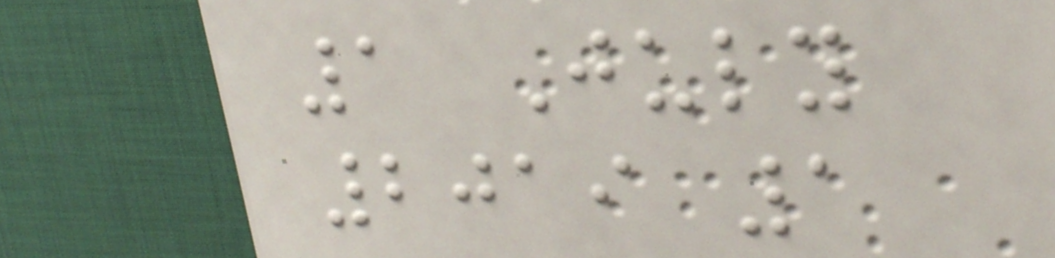1 July
2019 1
